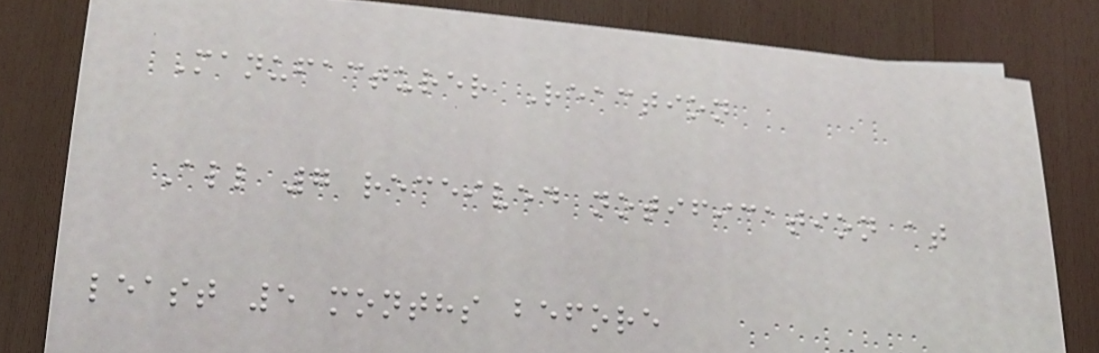Manufacturer Reaction
All 7 received notification at
least 5 months before
